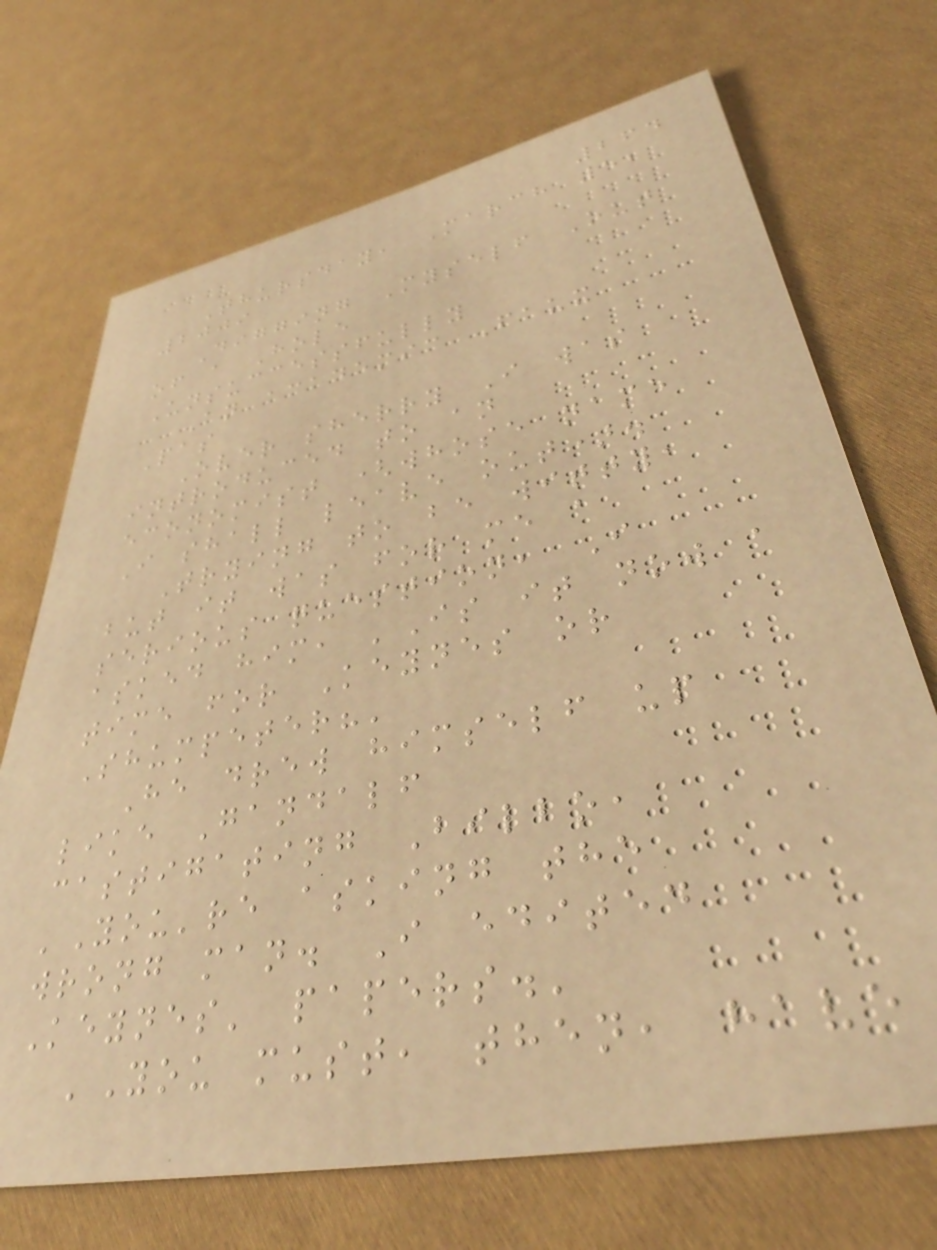264
Thursday, March 5,
2009
Digging Myself Out
of a Hole
Unsuccessfully
An academic Faux
Pas
Over sherry I was
introduced to an
economist (whose name
I shall leave out).
Trying to be witty,
but it was for me a
serious question, I
asked him, 'Is it now a
time for Keynes or
Shumpeter?'
He drew himself up
like Gandalf
castigating Bilbo,
'You're asking the
wrong man. I edited
Keynes' papers.'
'You must, then, have
